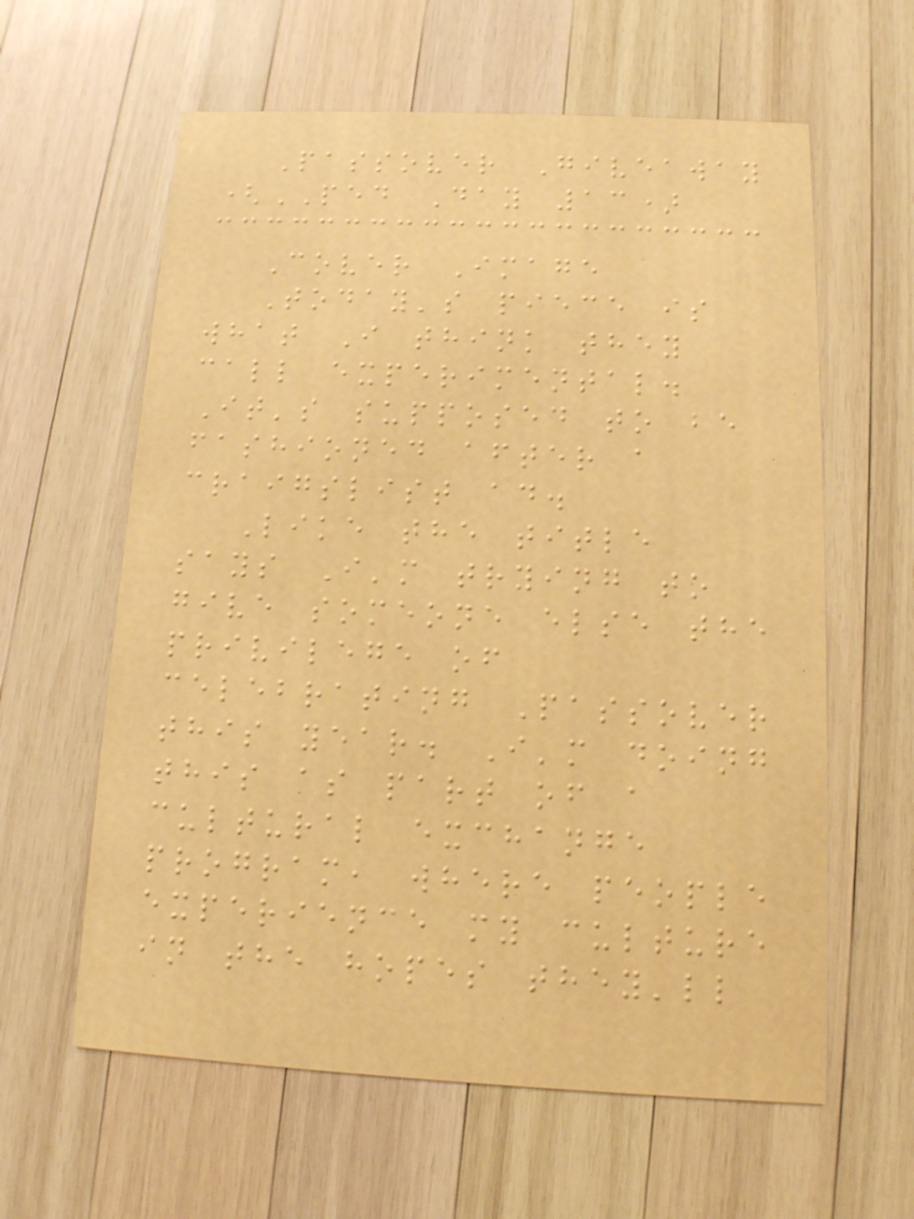Passover Giveaway
(PED Day 13)
Cover Image
Today's piece is
what I think they
call experimental.
It's supposed to be
fashioned after a
craigslist ad.
Like the title
says I'm trying to
give someone else the
privilege of
celebrating Passover
this year. I'm doing
this as part of a
cultural exchange
program, where people
experience my culture
in the hopes they'll
